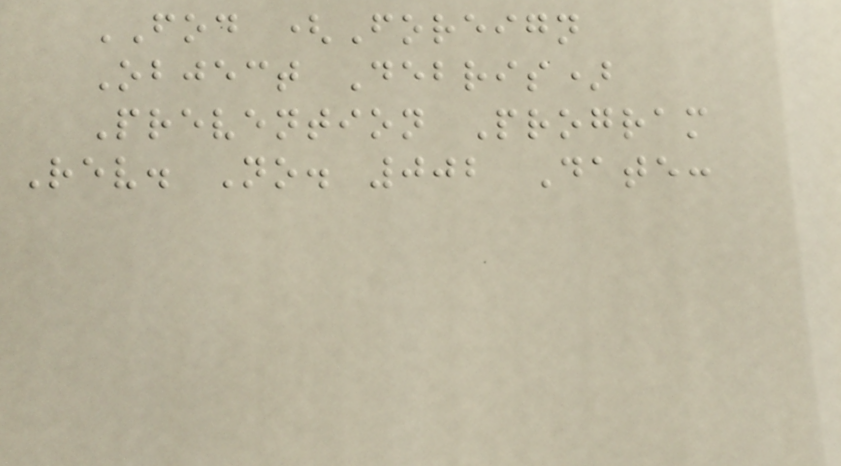FOD (Foreign
Object Debris)
Prevention Program
Rev. No. 002 Date:
